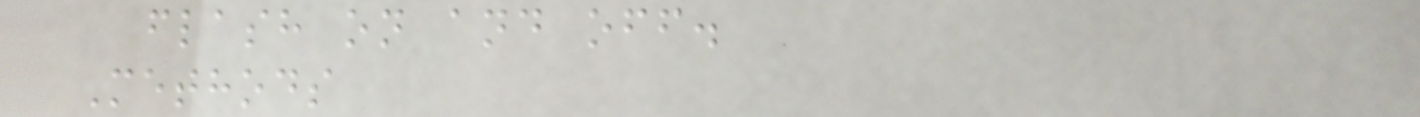flash on and off.
Methods
